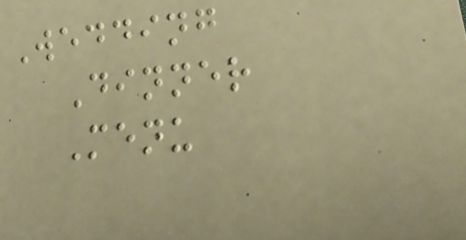Wedding
Dinner
Menu
